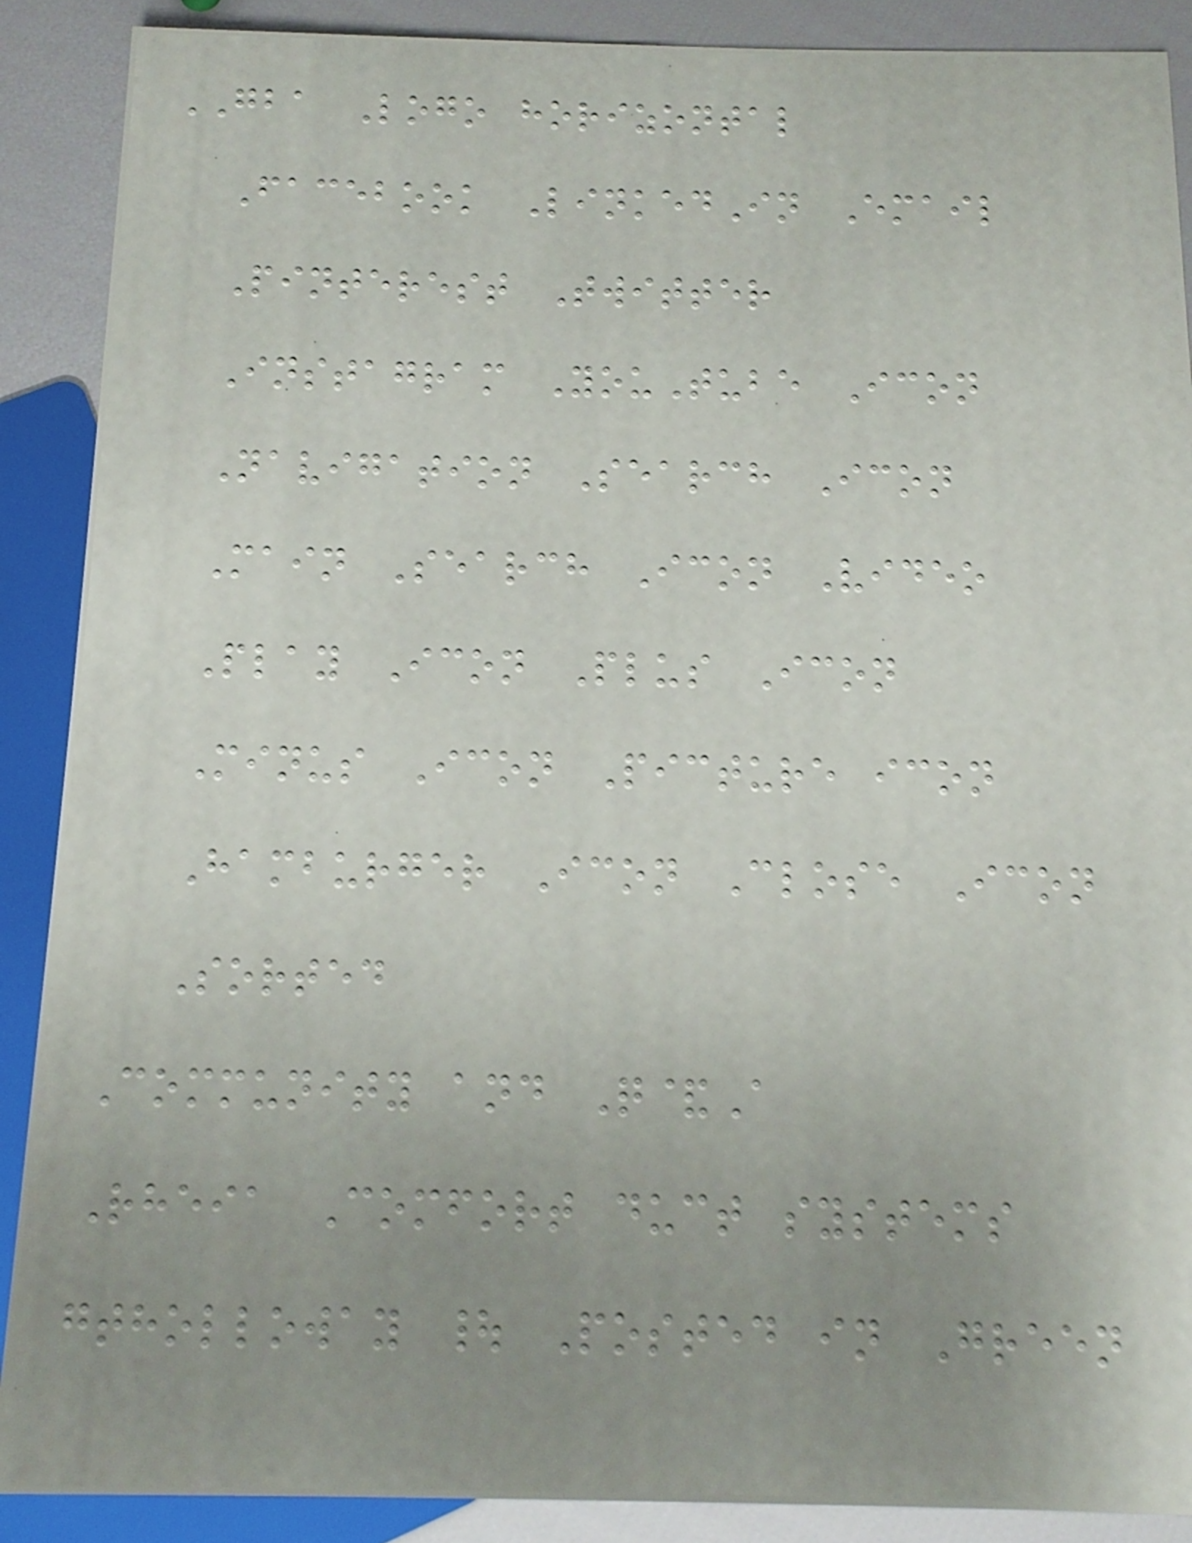GBA Logo horizontal
Facebook LinkedIn Email
Pinterest Twitter
Instagram YouTube Icon
Navigation Search Icon
Main Search Icon Video
Play Icon Plus Icon
Minus Icon Picture icon
Hamburger Icon Close Icon
Sorted
Community and Q&A
Rheia Comfort duct systems
gtholloway | Posted in Green
